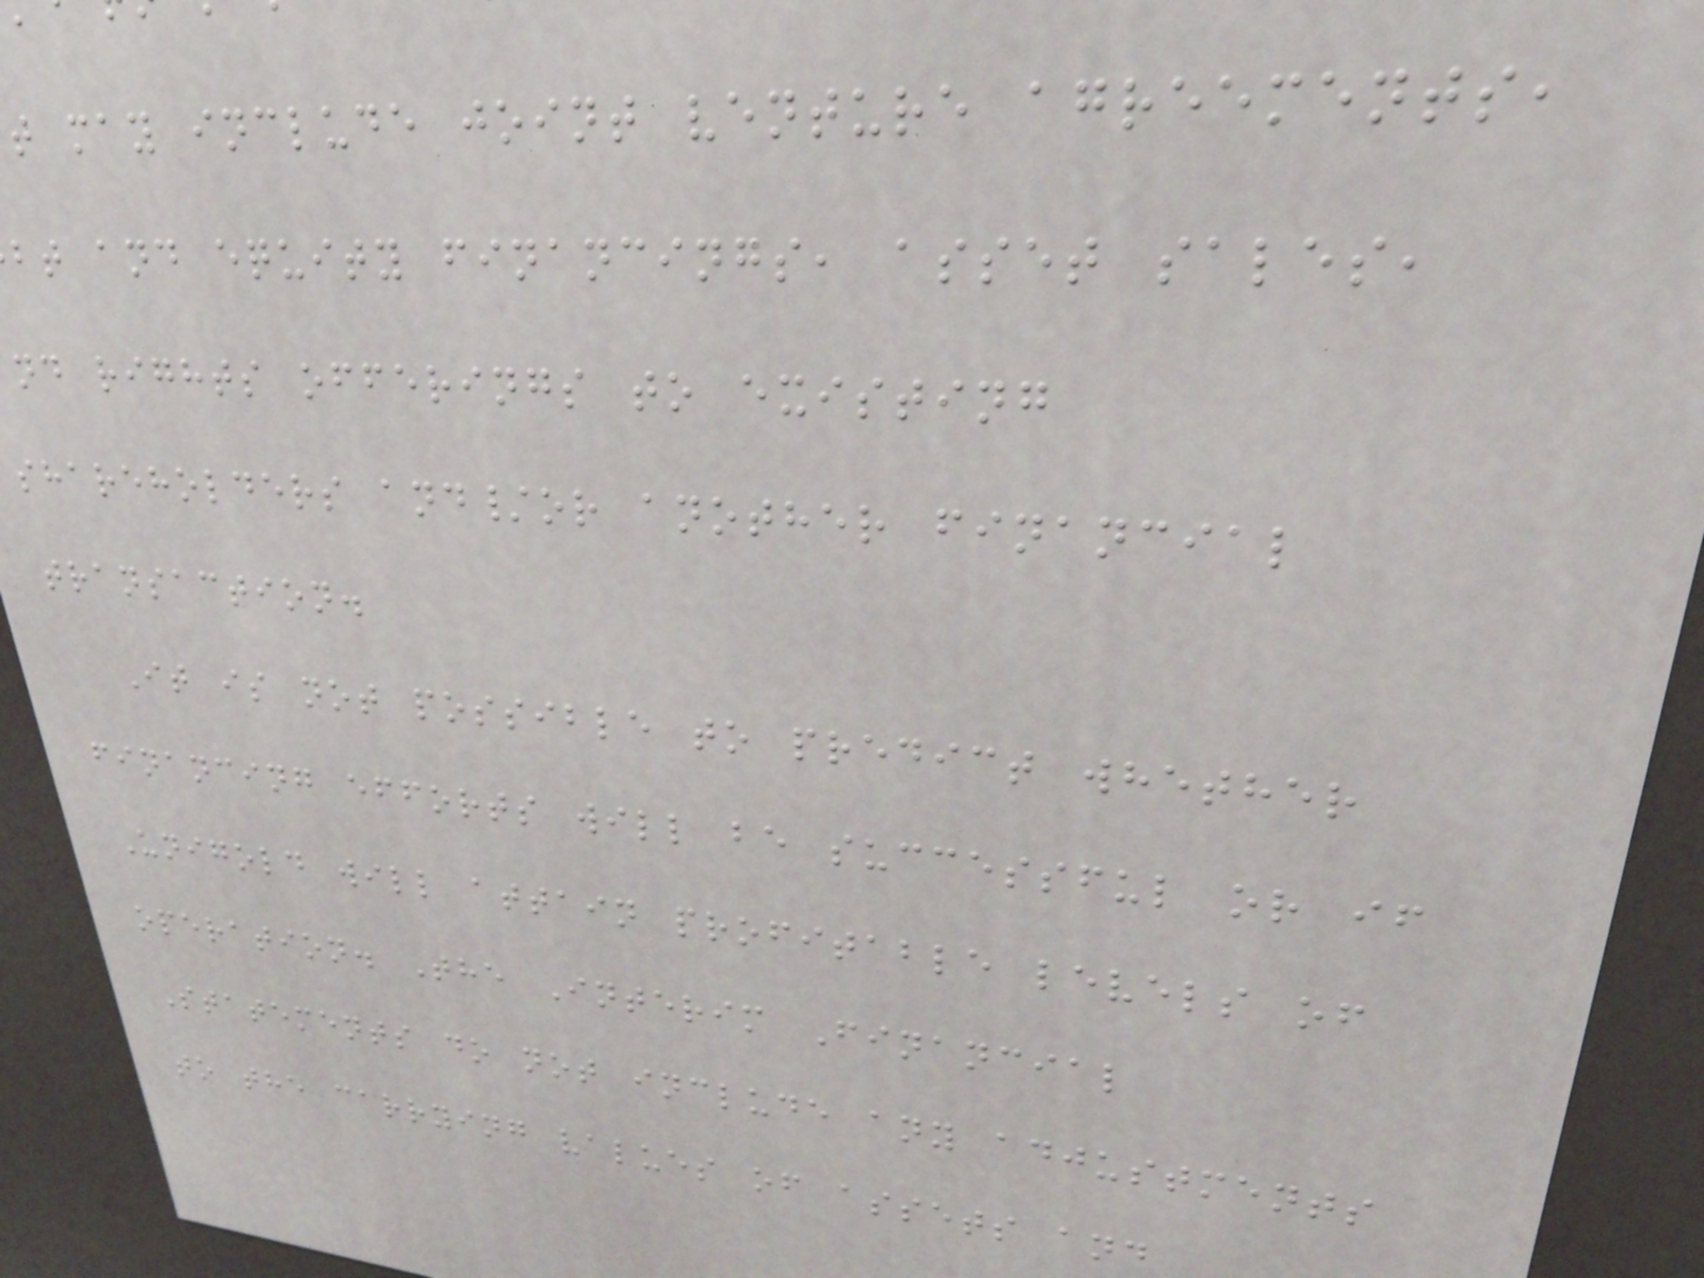t may include joint venture agreements,
bt and equity financings, asset sales,
nd rights offerings to existing
shareholders and/or another financial
transaction.
It is not possible to predict whether
financing efforts will be successful or if
Unigold will attain profitable levels of
operation. The Interim Financial
Statements do not include any adjustments
to the carrying values of assets and
